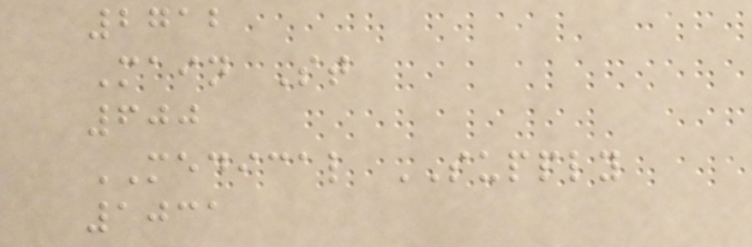2712
Main St
600
MEDICAL SUPPLY
1031
